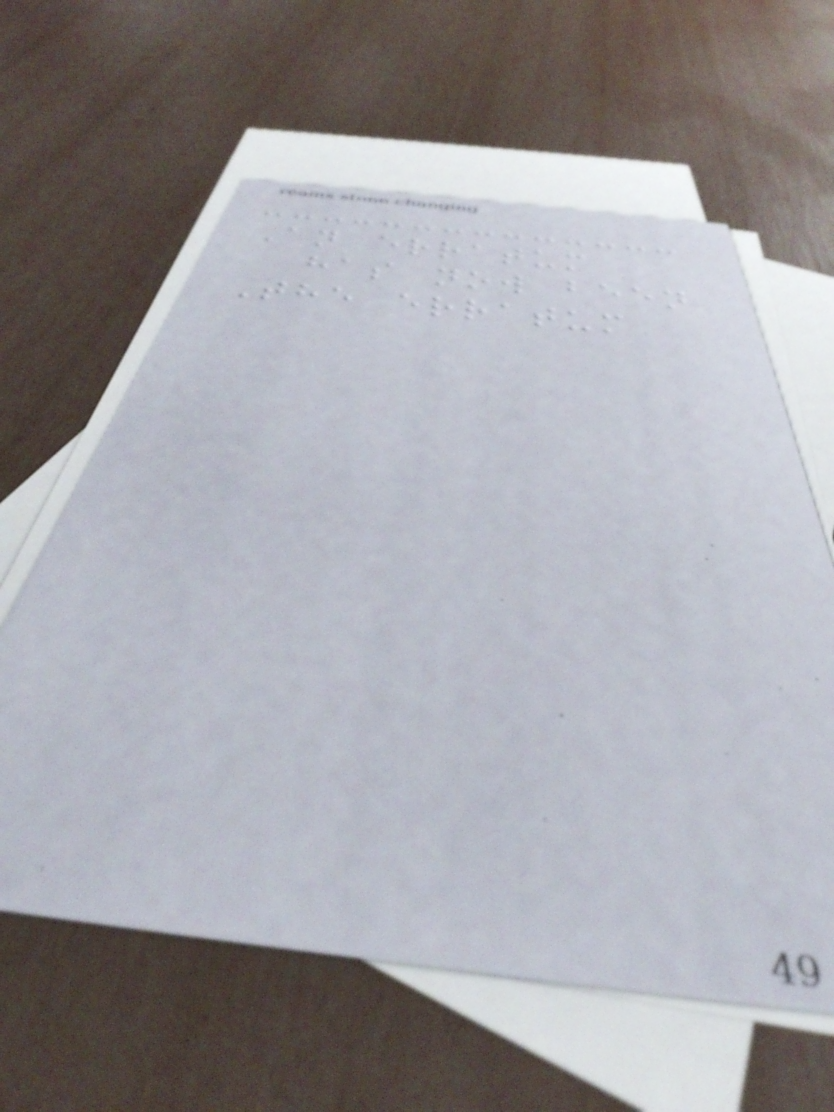An erratum
has now been
The erratum
